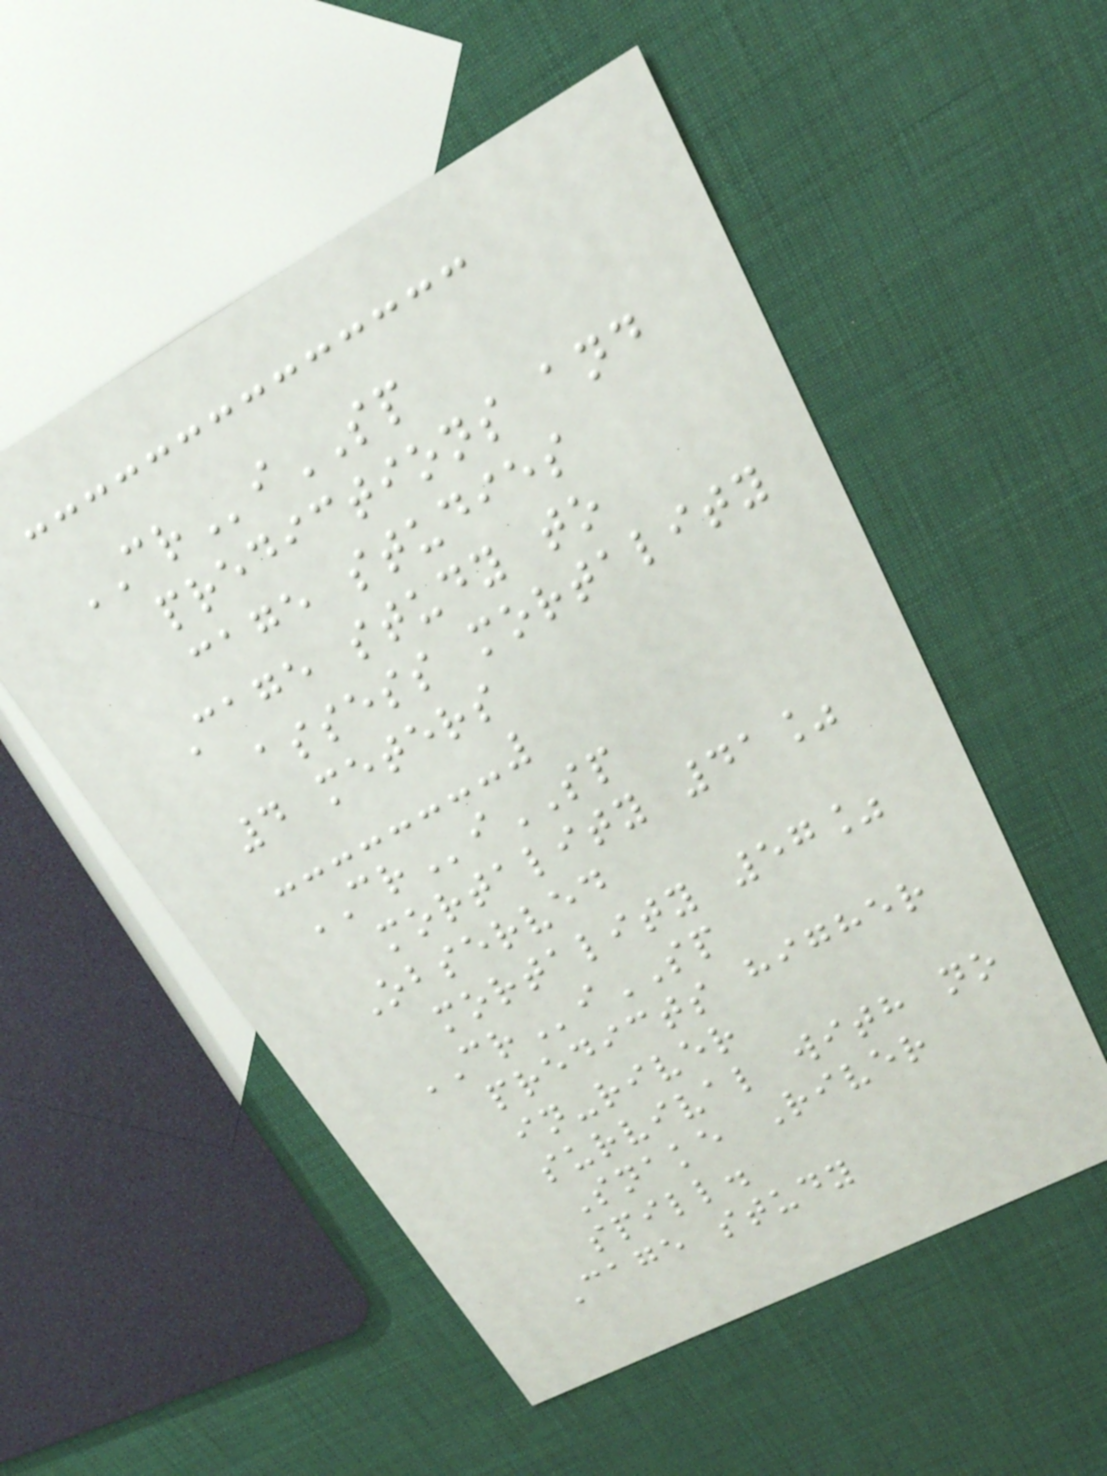CRiSP
predictions and
cage studies
Cage study to
assess mortality
4 meters
CRiSP
mortality 41%
Observed
mortality 57%
CRiSP
predicts higher
in-river
survival with no
Snake River
spill.
Cage study
